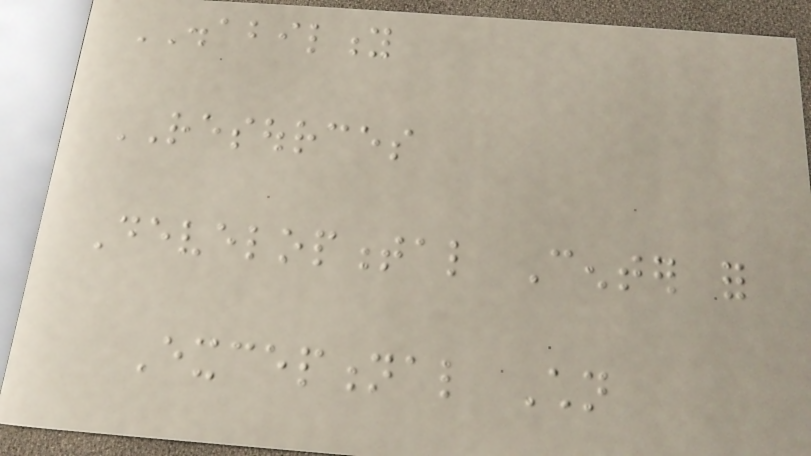DISABILITY
RESOURCES
Developmental Center for
Exceptional Children
